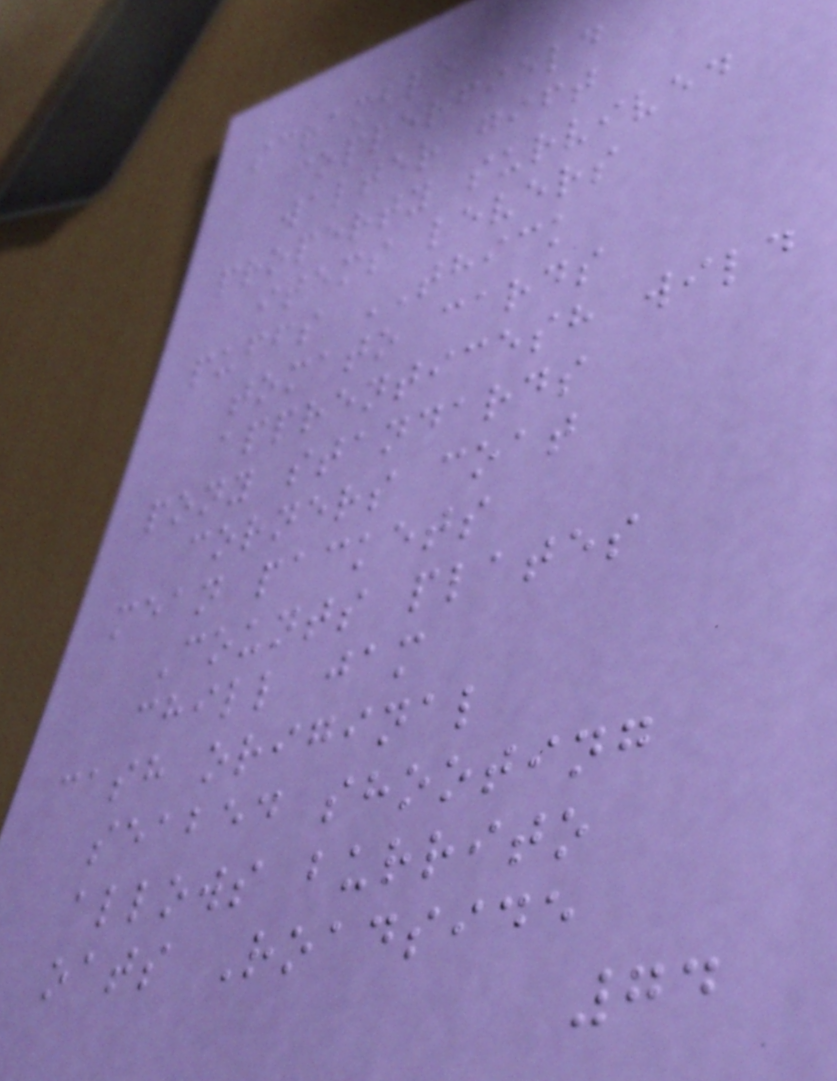scramble
copperfield
walter gift
property survived
items levers
puffs THICK
tomato cards
apprenticesh wild
pony standards
corners coat
mean packets
Counts plates
chill jam
cash original
seabed shooting
allows burrito
oats Roadside
74
